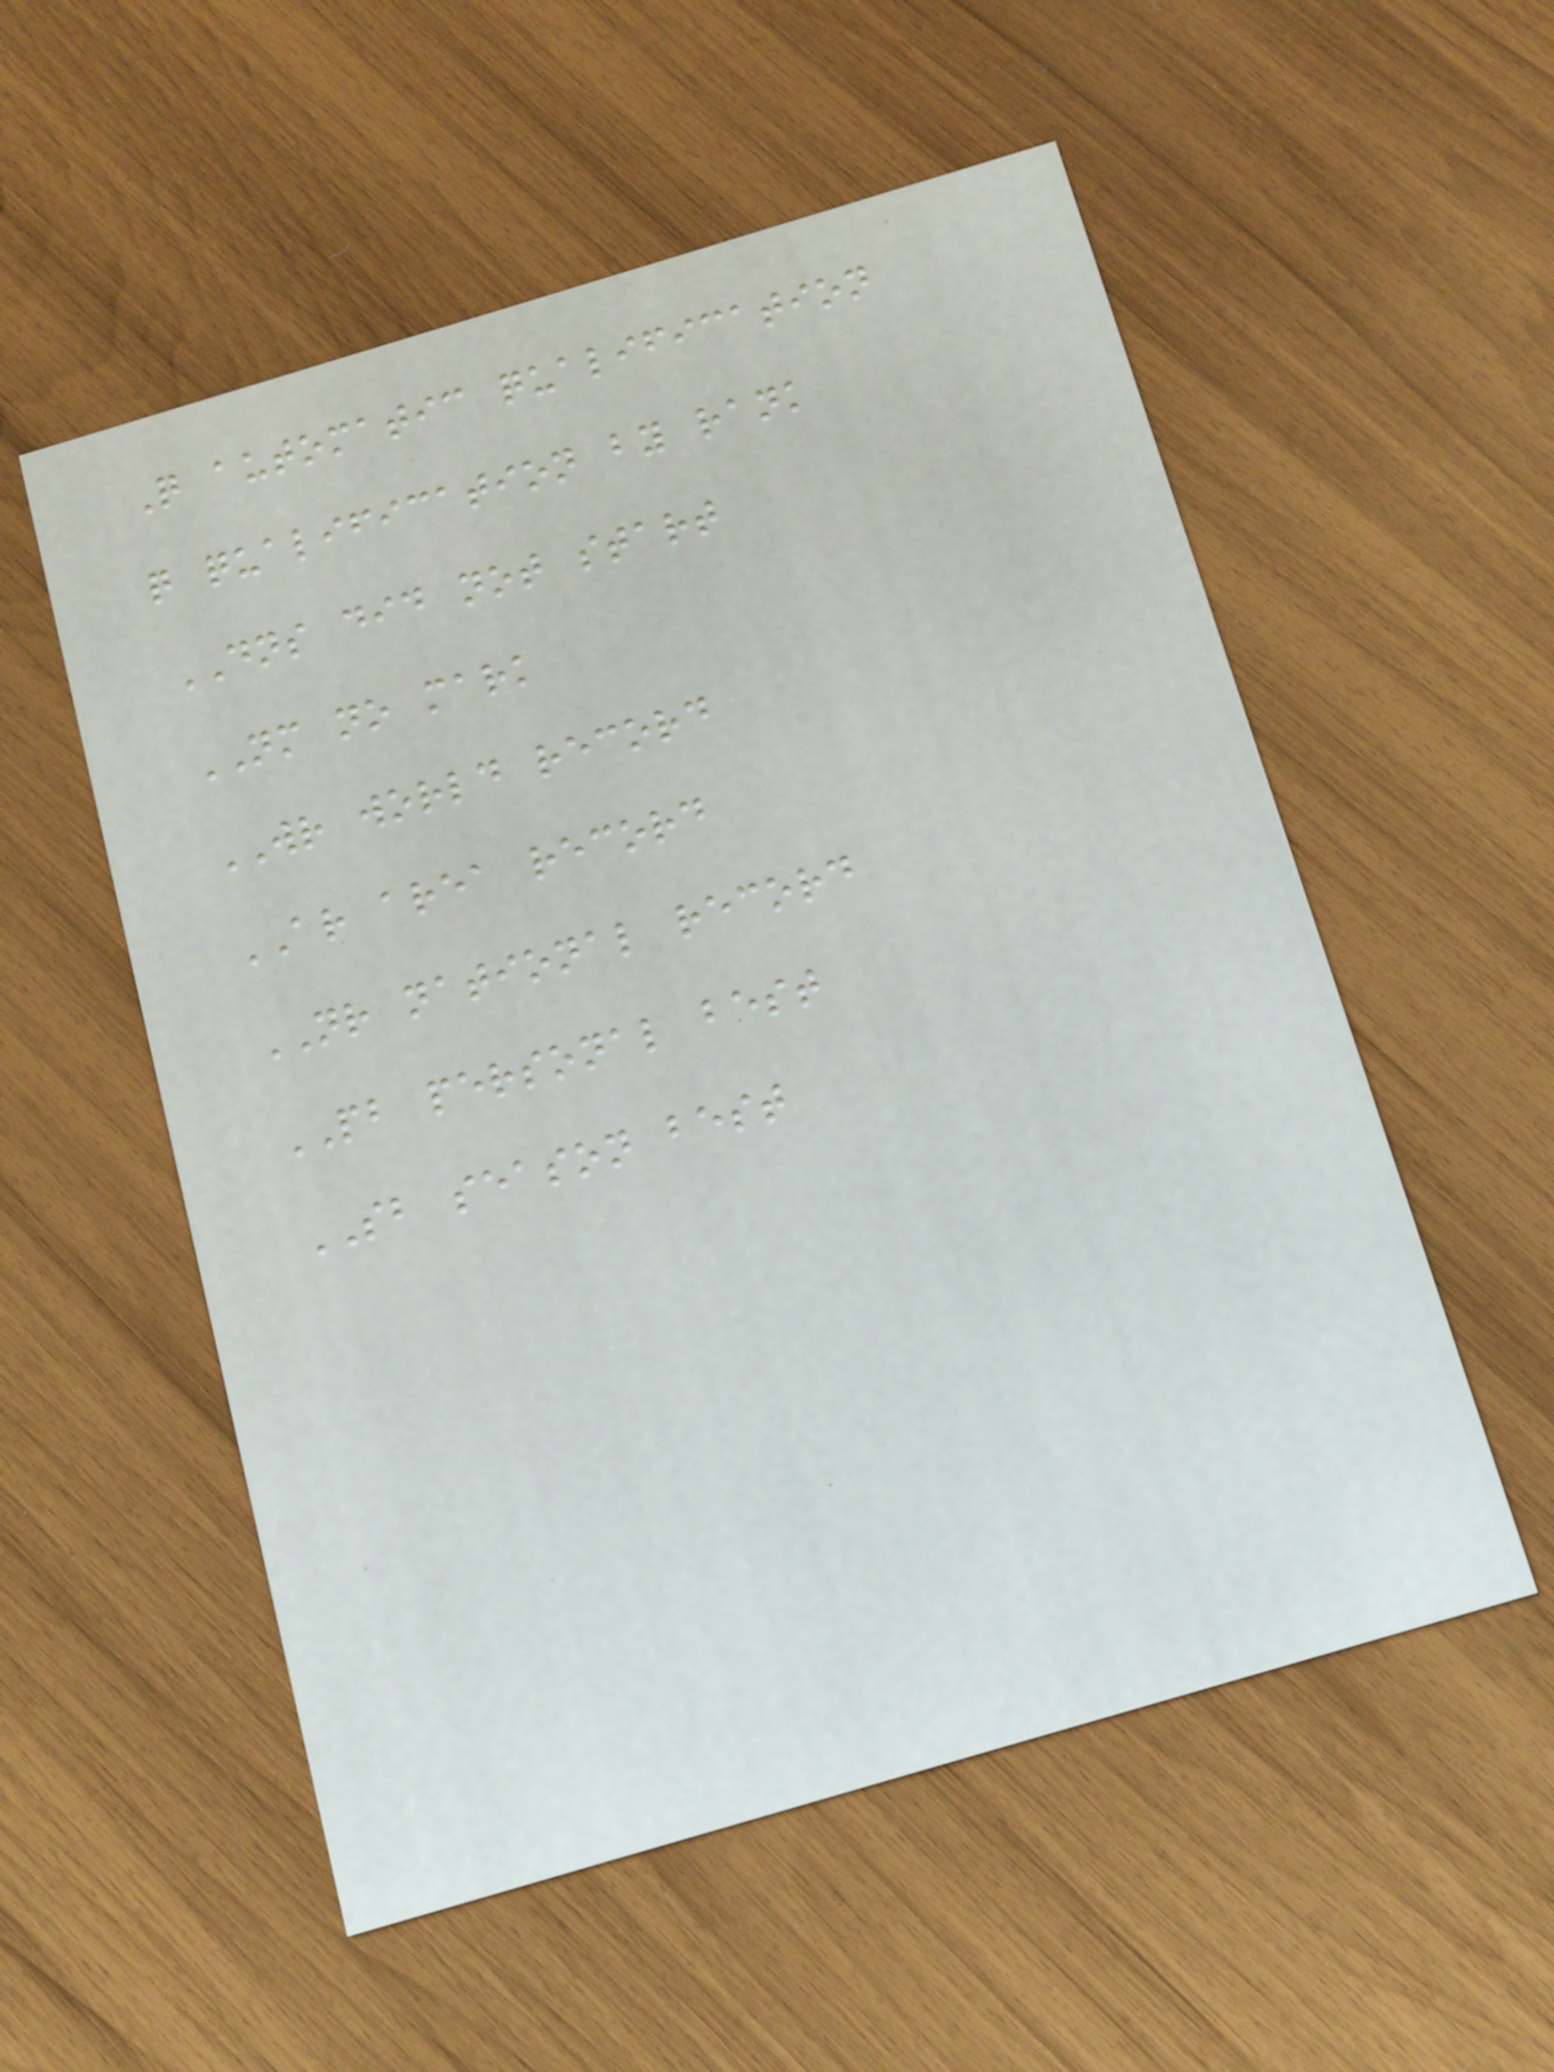Q automatic qualification
q qualification by rank
DNS did not start
NM no mark
WR world record
AR area record
NR national record
PB personal best
SB season best
